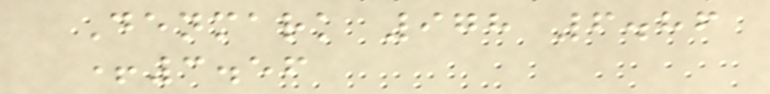Denmark 978 6.86
+3.56
